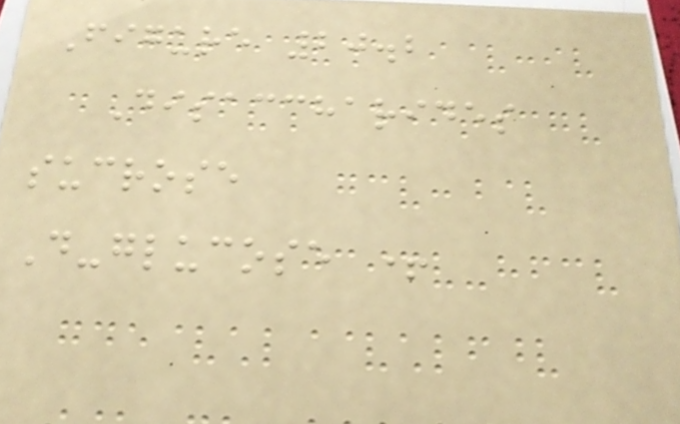Figure 20.2
Disaccharides
sucrose
D-glucose +
